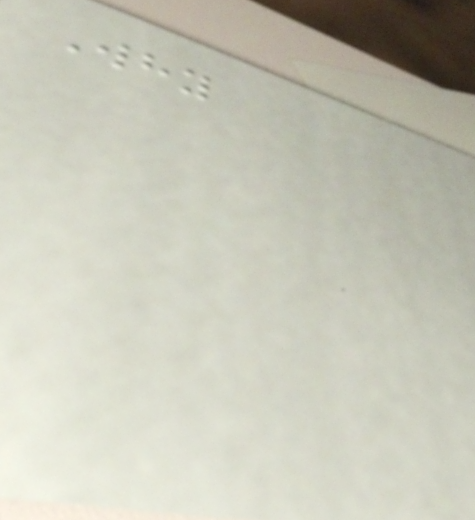Why
